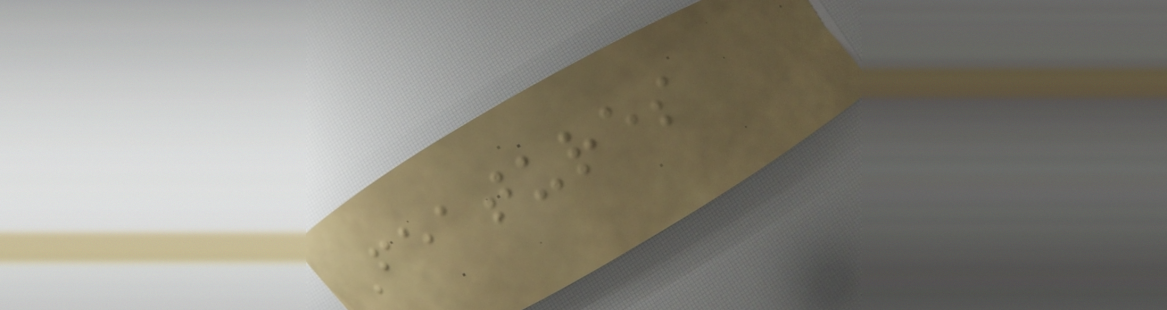Features
